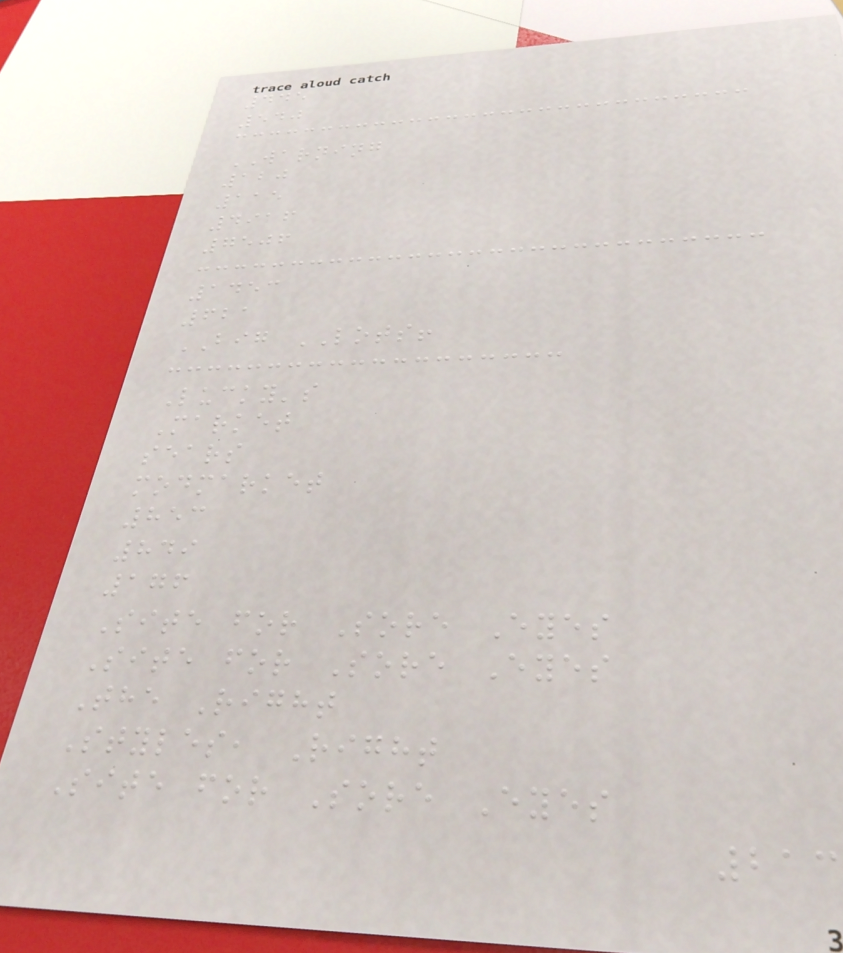445
540
WARNING
120
115
4916
7506
1453
621
BIG LOTS!
Lucky's
Market
sears
modmarket
853
849
176
Site for Sore Eyes
Site for Sore Eyes
The Right
Styles, Right
Site for Sore Eyes
213
